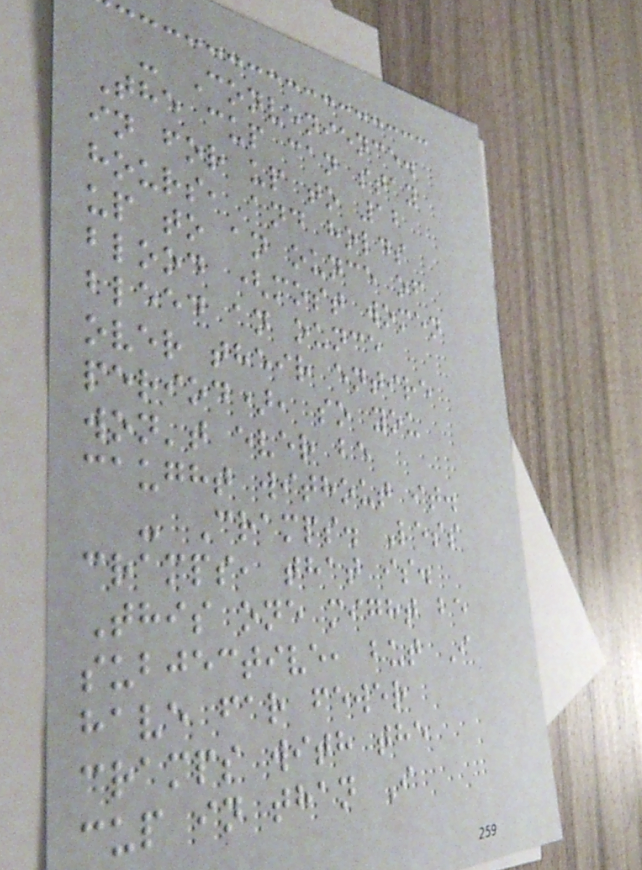- Convenience.
The cup can stay
in for up to 12
hours, and holds
up to an ounce of
blood (most women
bleed an ounce
over their entire
period), so you
won't ever be
caught without it.
- Cramps. Less
cramps, that is.
This one might be
subjective, but I
have far fewer
cramps with the
cup in than I
